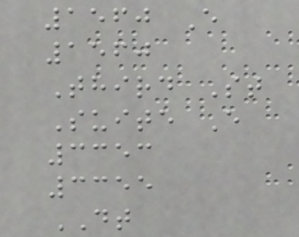1560 E
1560
Third St
Suite E
3353
3355
DT
